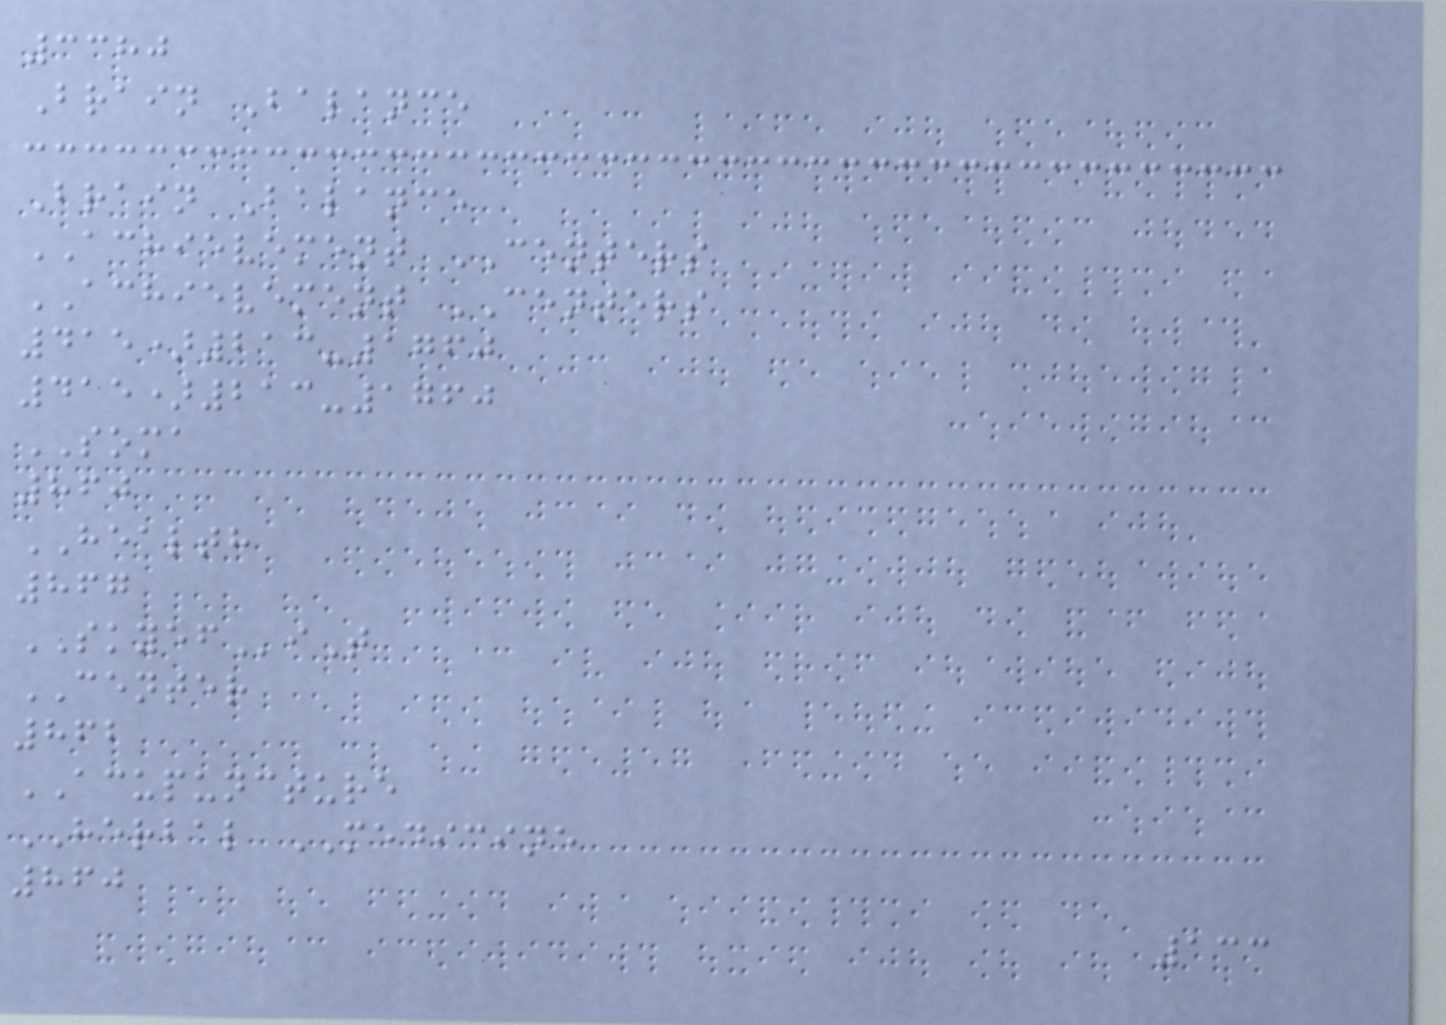3380
Brain Balance
Brain Balance
ACHIEVEMENT CENTERS
ACHIEVEMENT CENTERS
415)213-1760
415)213-1760
SOMA
860
HEALTH
867
SKYEFiT
CENTER
862
ACUPUNCTURE
HERBAL MEDICINE
860
133
